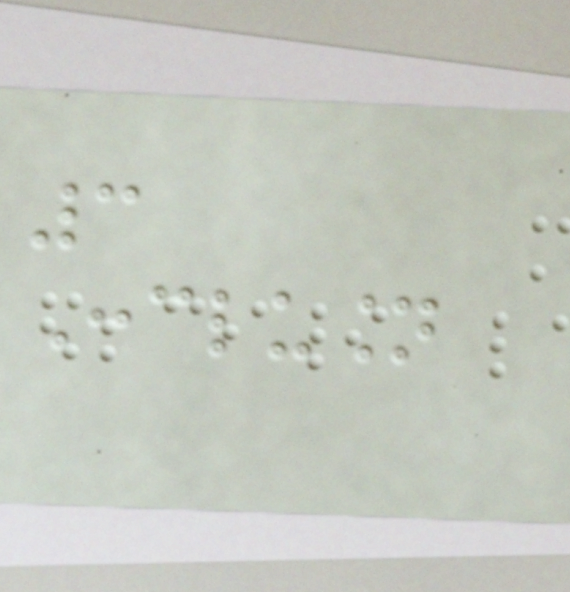3
Conclusion
